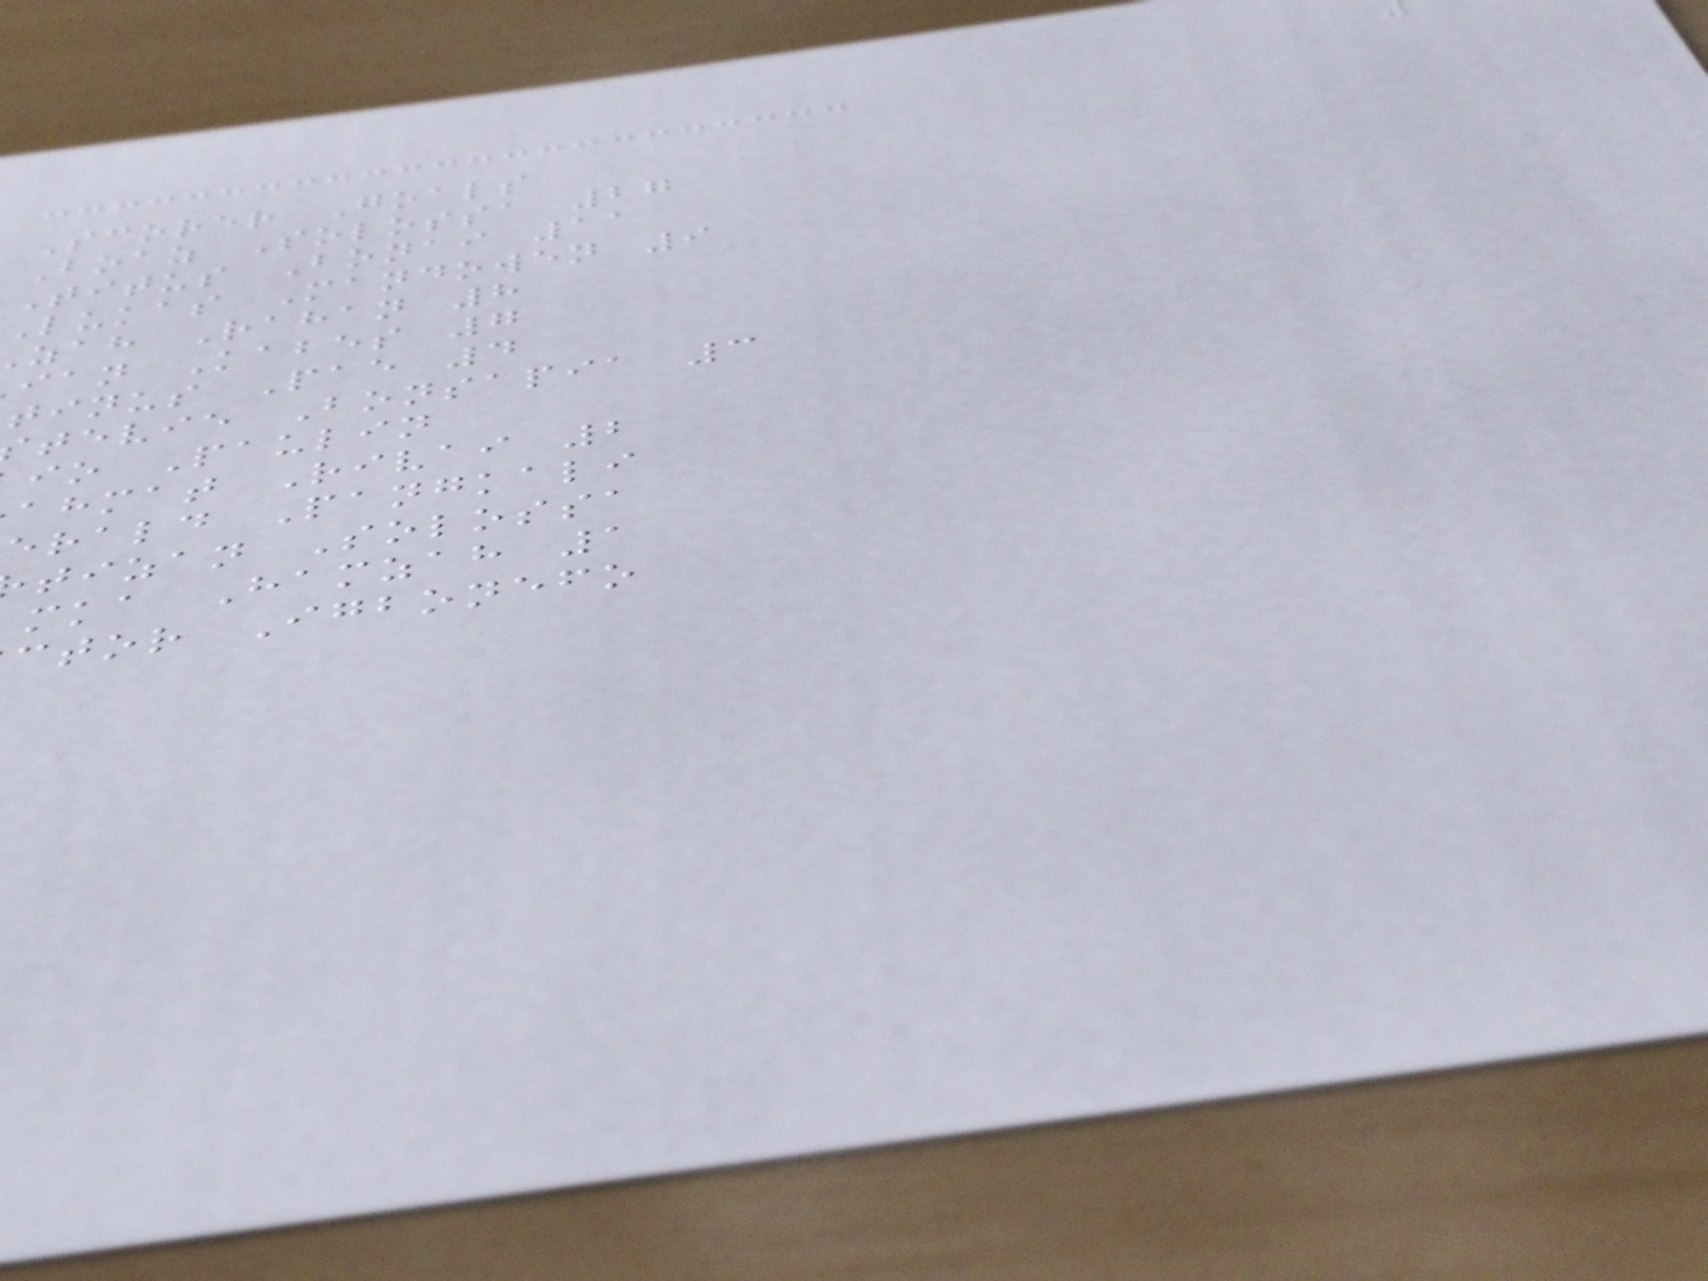Scorer Goals
Boaz Solossa 27
Titus Bonai 11
Lukas Mandowen 9
zah Rahan 8
ian Kabes 7
tinus Pae 4
tevie Bonsapia 3
io Paulin
ahmat Rivai 2
erald Pangkali
tizan Solossa
mka Hamzah 1
ctor Igbonefo
